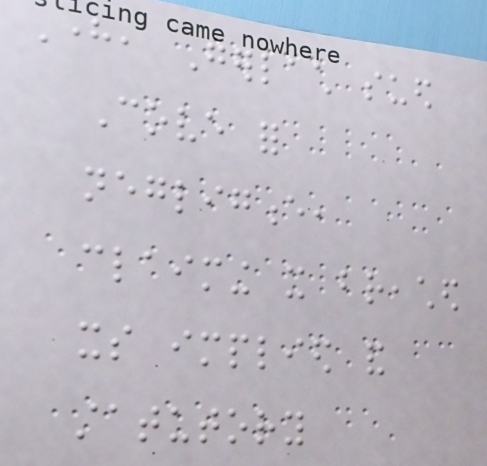Here, Gerlach sued
Cove for
negligence,
claiming it breached
its implied and
statutory
